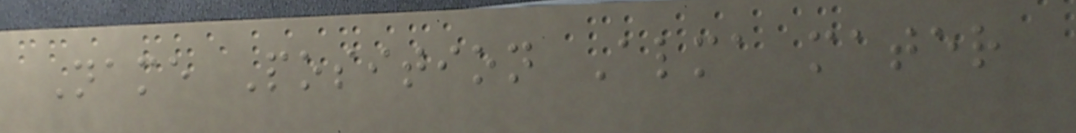Name Position Alma mater
